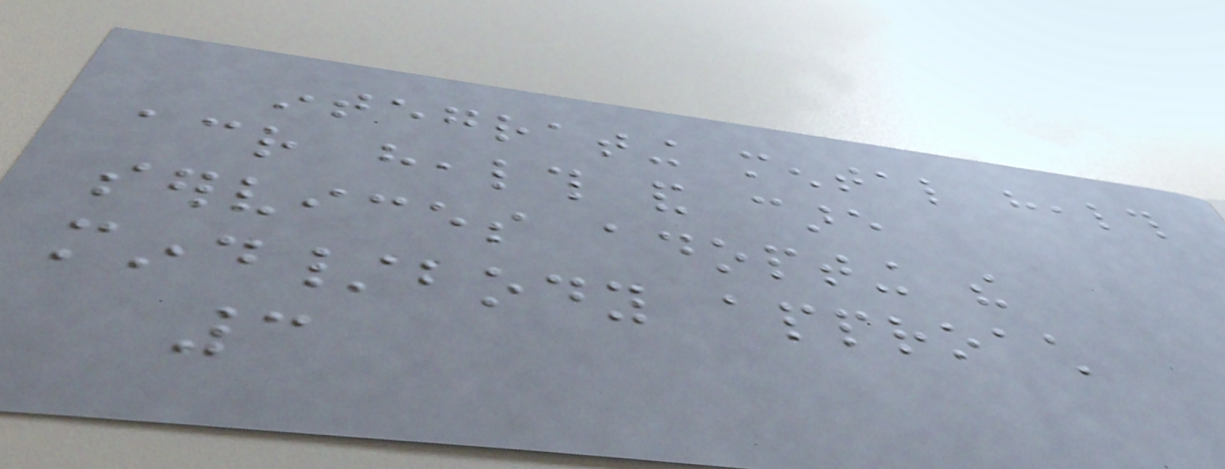integrating mental health
across health and care
services adopting the
mind/body approach
3
